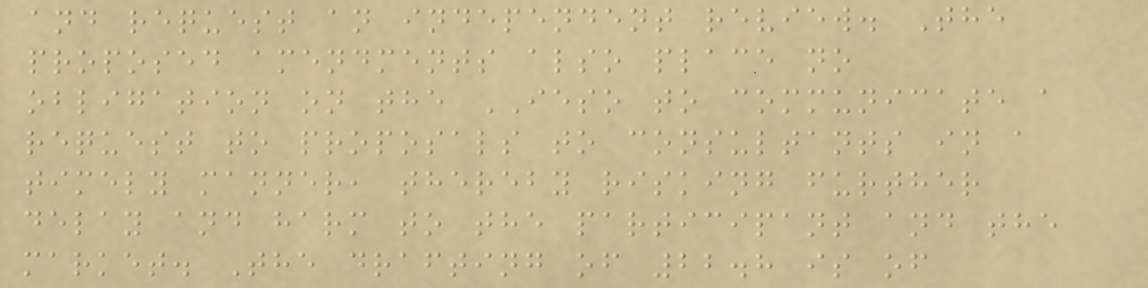and request an independent review. The
proposed amendments also place no
obligation on the IESO to communicate a
request to proposals to consultants in a
timely manner, thereby risking further
delay and harm to the participant and the
market. The drafting of 22.8 is of
